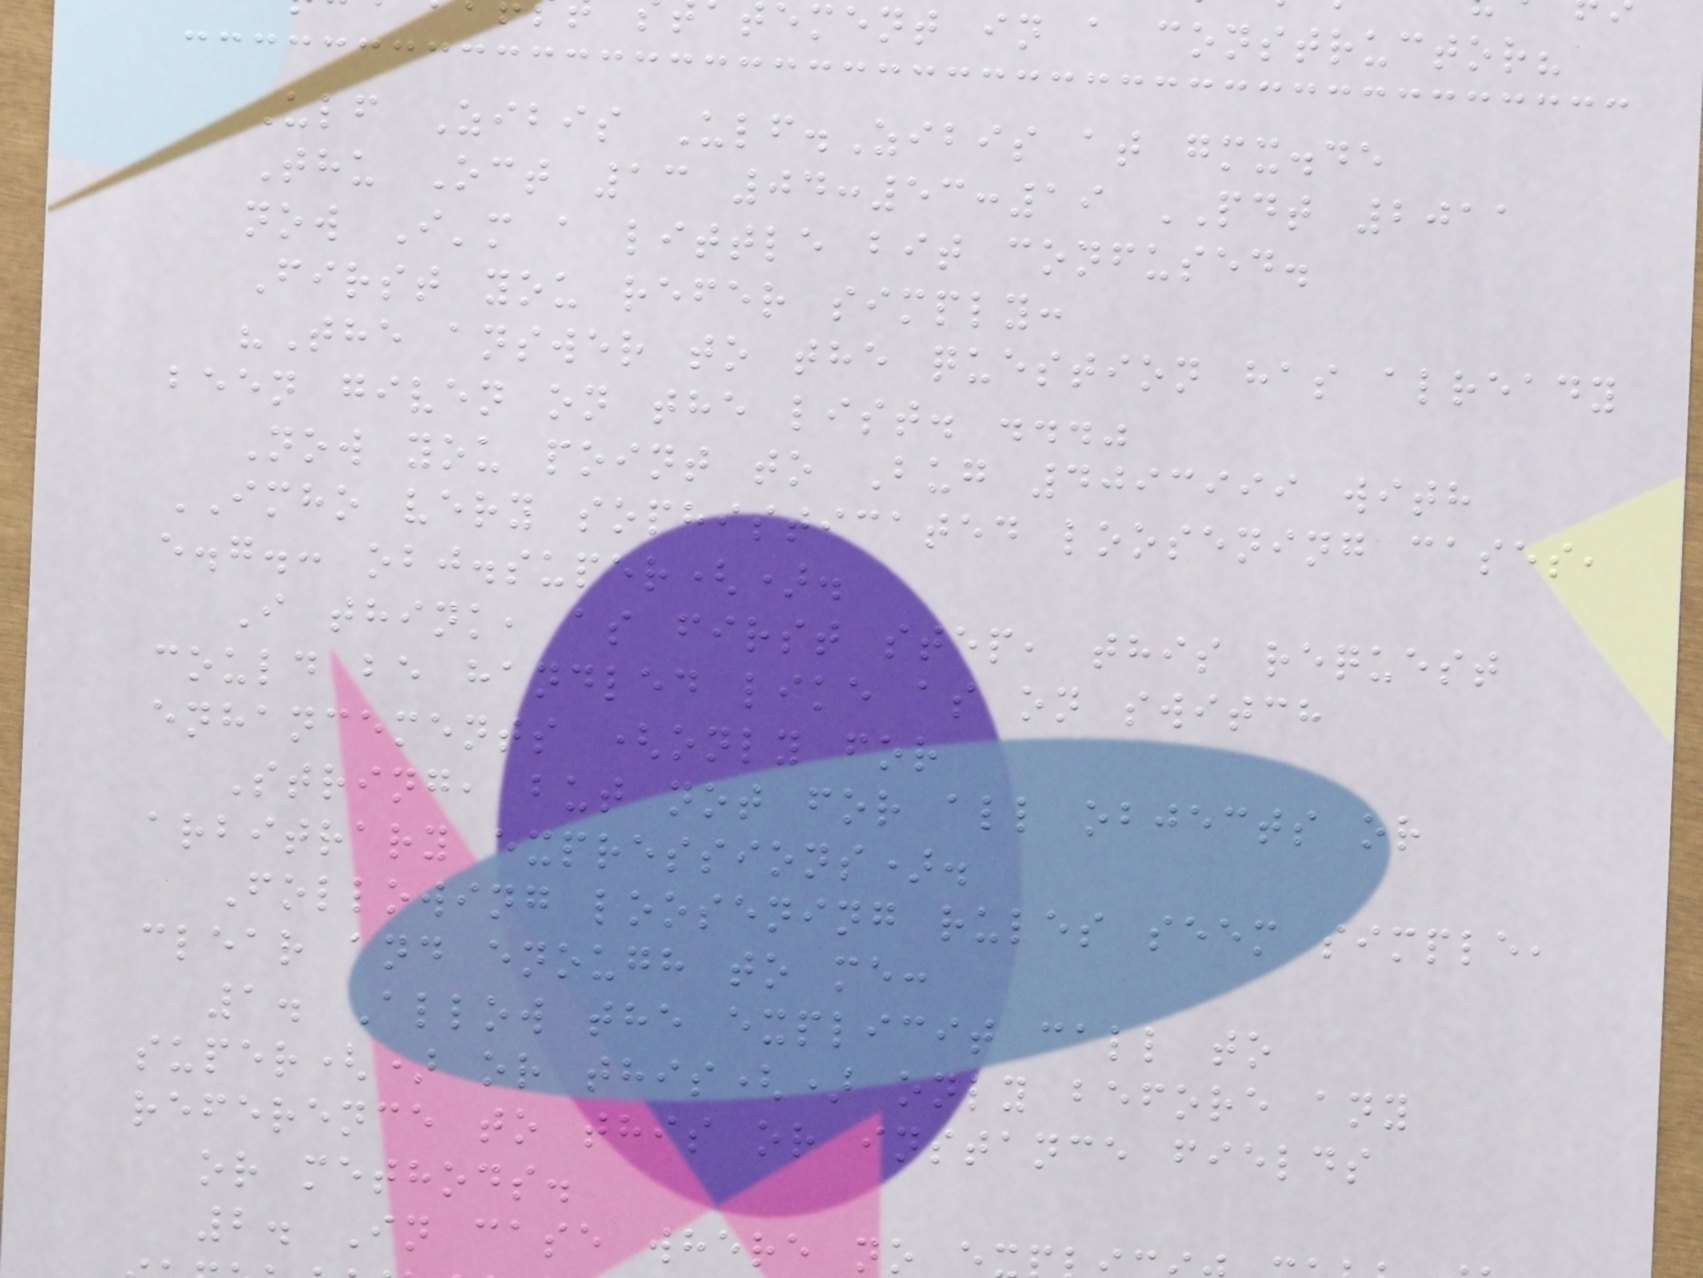ement in a constructor?
Ulf Zibis Ulf.Zibis at gmx.de
Thu Oct 13 04:53:19 PDT 2011
now I'm a little bit confused.
First you refer simply:
"The answer to the question has already
been given on the list. ..."
Now you point to Bug 4093999 with
IMHO very sophisticated loosening cases,
e.g.: obj.super().
I think, as first step, this request
could be handled like as on switch
enhancements (only for
String, but not for all objects or
arbitrary expressions).
Following loosening rules seem simple,
clear and enough to me:
1. Allow the explicit call to
super() or this() only before any
reference to this or instance fields
or methods.
2. In case where no
